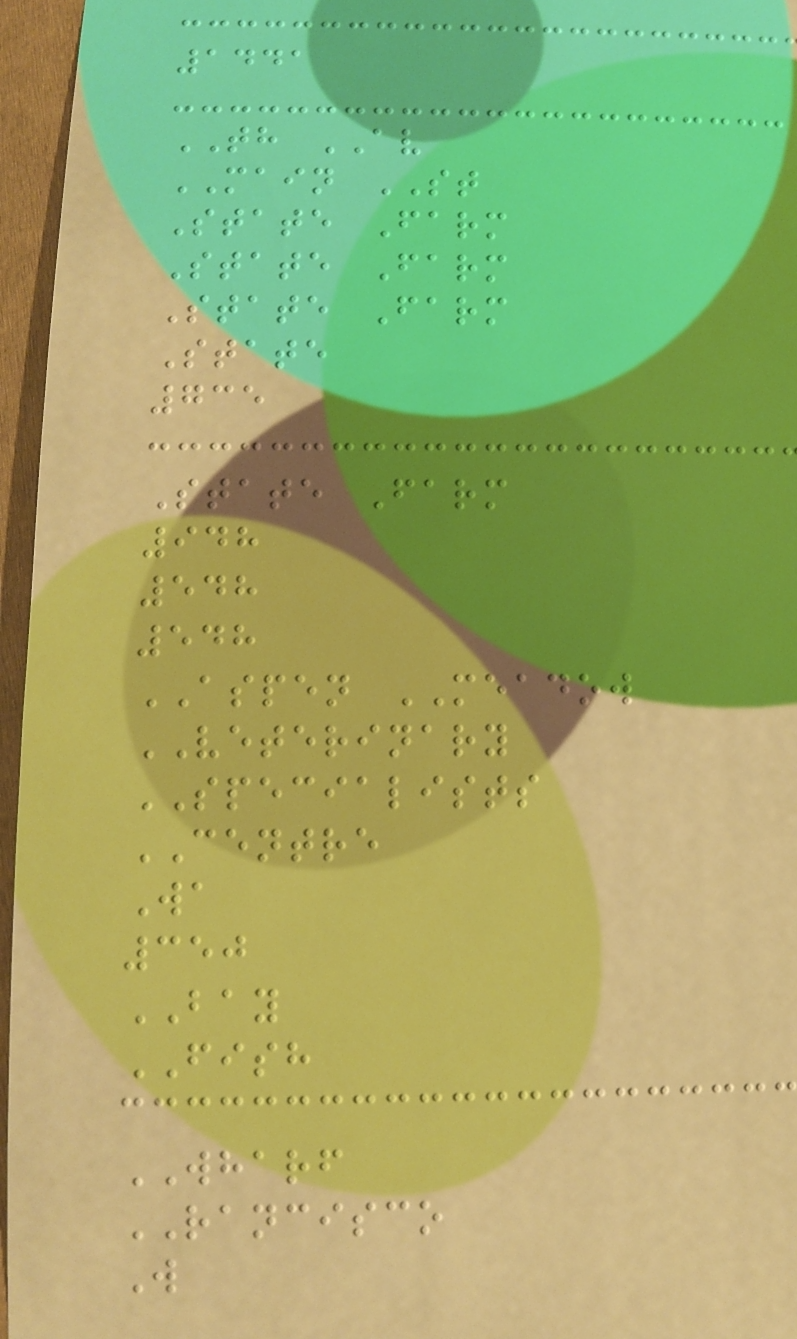1441
TH AV
MAIN ST
State Farm
State Farm
State Farm
State
735
State Farm
948
548
548
ASPEN MEADOW
VETERINARY
SPECIALISTS
CENTRE
Wa
350
BAY
FISH
WHARF
RANCISCO
W
